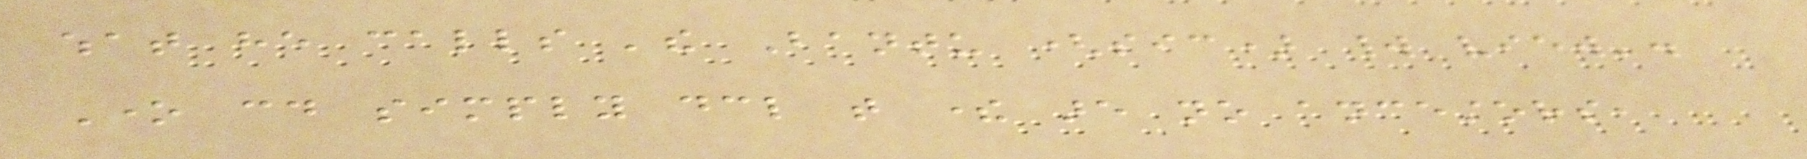what he calls 'the Bantu (sic) world view'.
One could simply declare that there are no ancestors,
